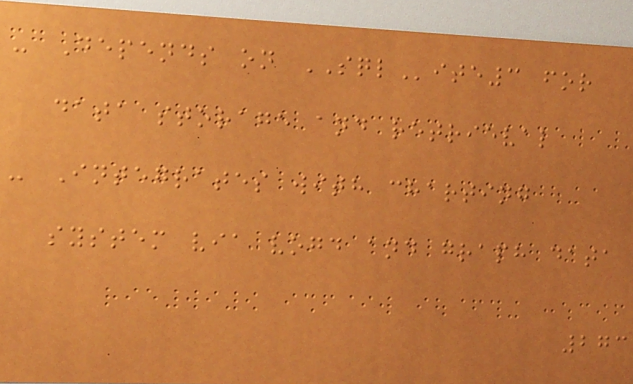- Depends on SQLite3 for
data storage and retrieval
- Integrates with charting
system via vogd and graph data
273
